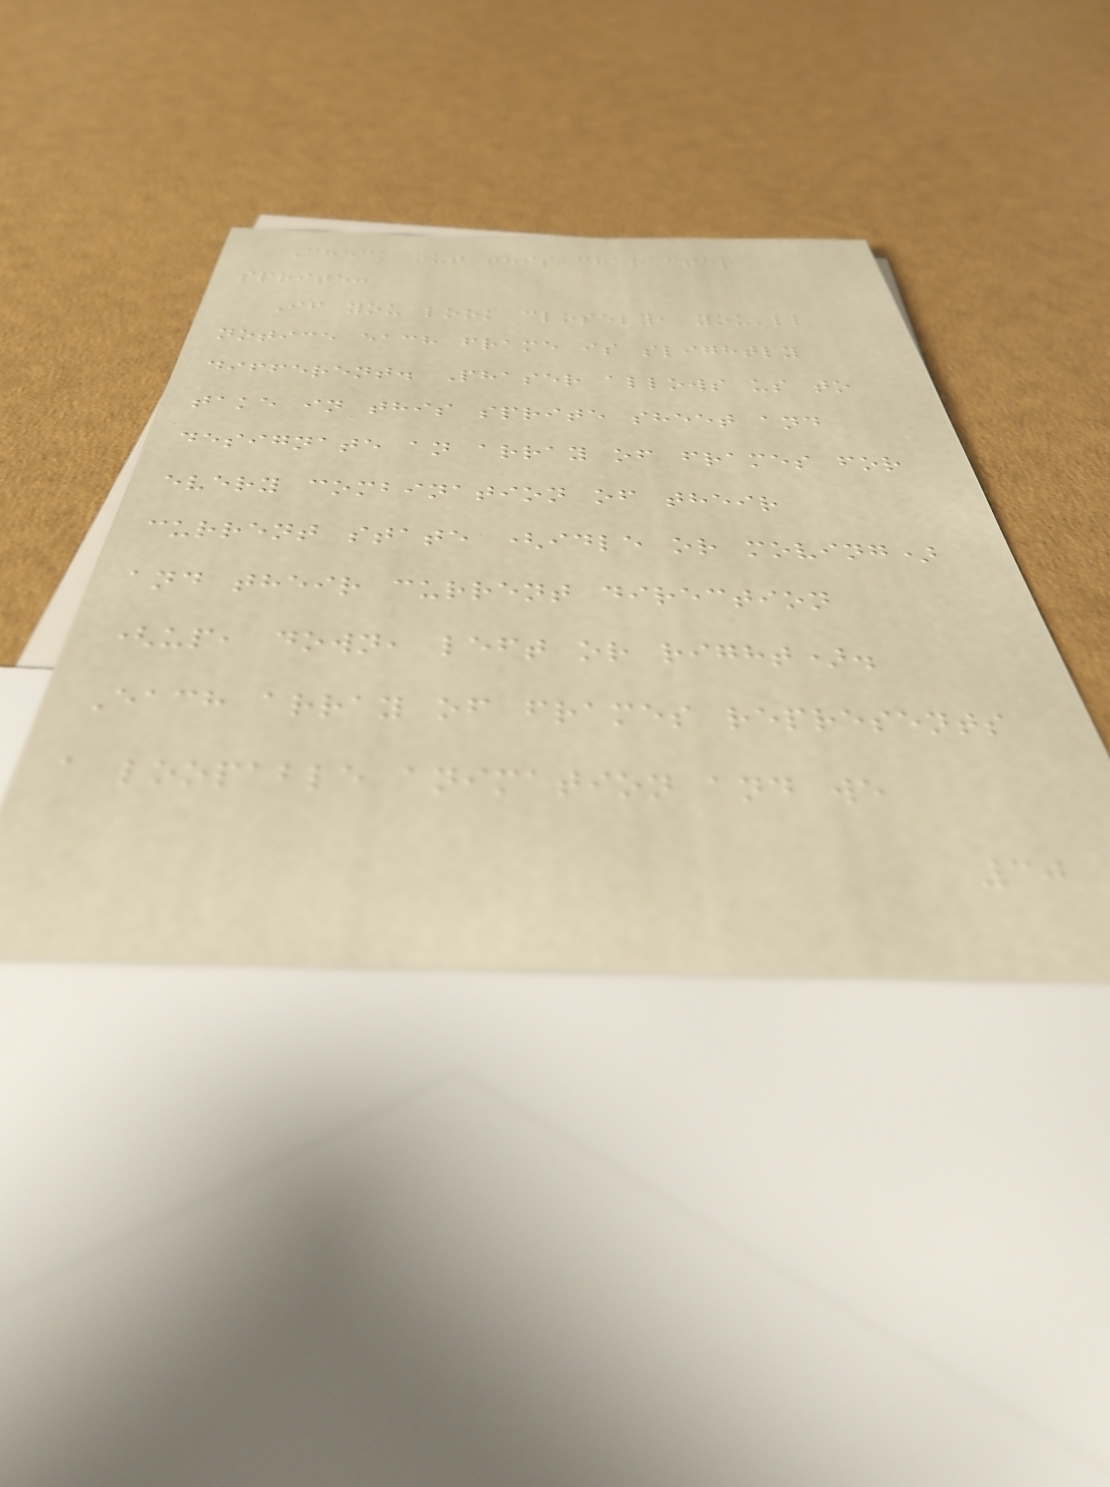Check out this character
sprite:
If you look closely, you'll
notice each frame is slightly
different. Phaser allows us to
take in this sprite sheet and
designate an array of frames for
every combination of their
current state (idle or moving)
and their current direction
(up, down, left or right).
Each array of frames represents
a loopable animation and we
30
